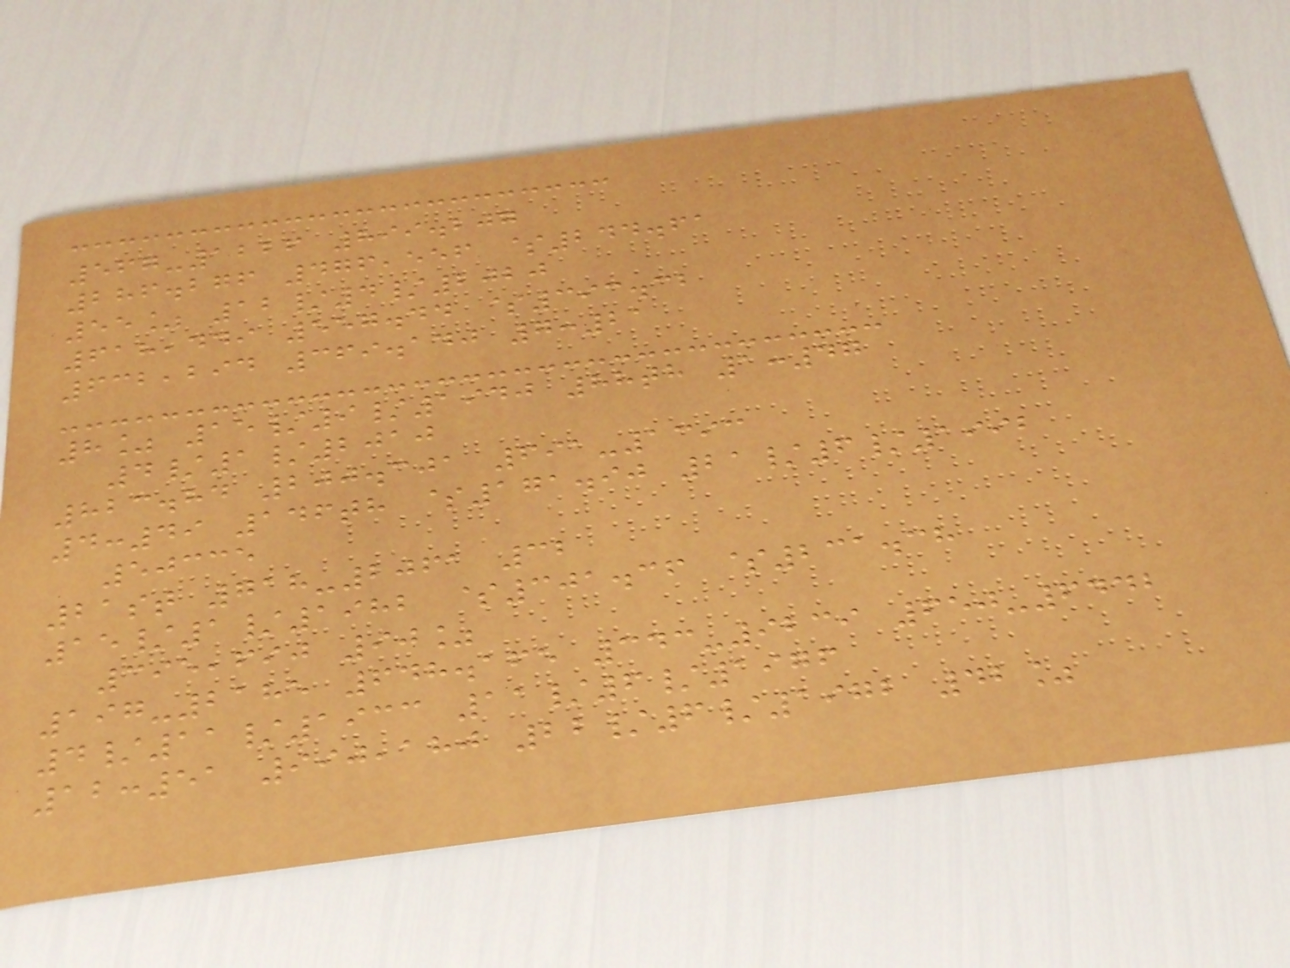567-1226 899.207
286.276 476,556 $244.61
55% 12/4/2020
618,449 557.44 $393.32
632,294 369.140 7:21
8% 15/9/1940 88th 1:47
4/1/2010
823.84 200.301 691-1393
4:49 146th $171.90 21/6/1992
50335
21st 718-2061 32
15/1/1982 $301.36 $231.38
395,690 90%
197-2185 648.165 343-9239 650-6442
4/11/1933 11/6/1976
12:51 990,180 22/6/1972 42%
